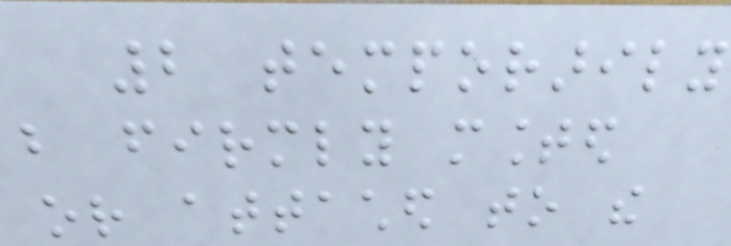2 temporarily
but firmly mounted
or attached to the
